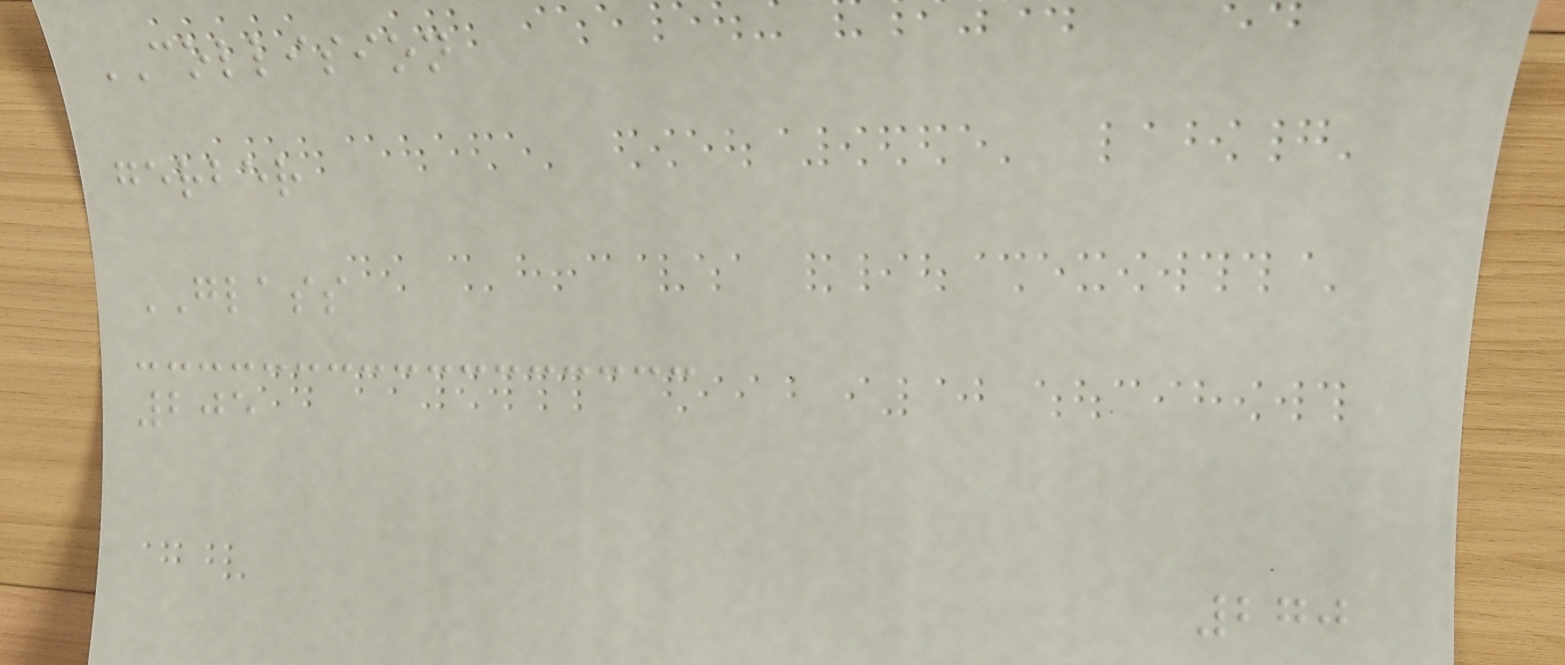COLLISION
gerber
GLASS
205
270
